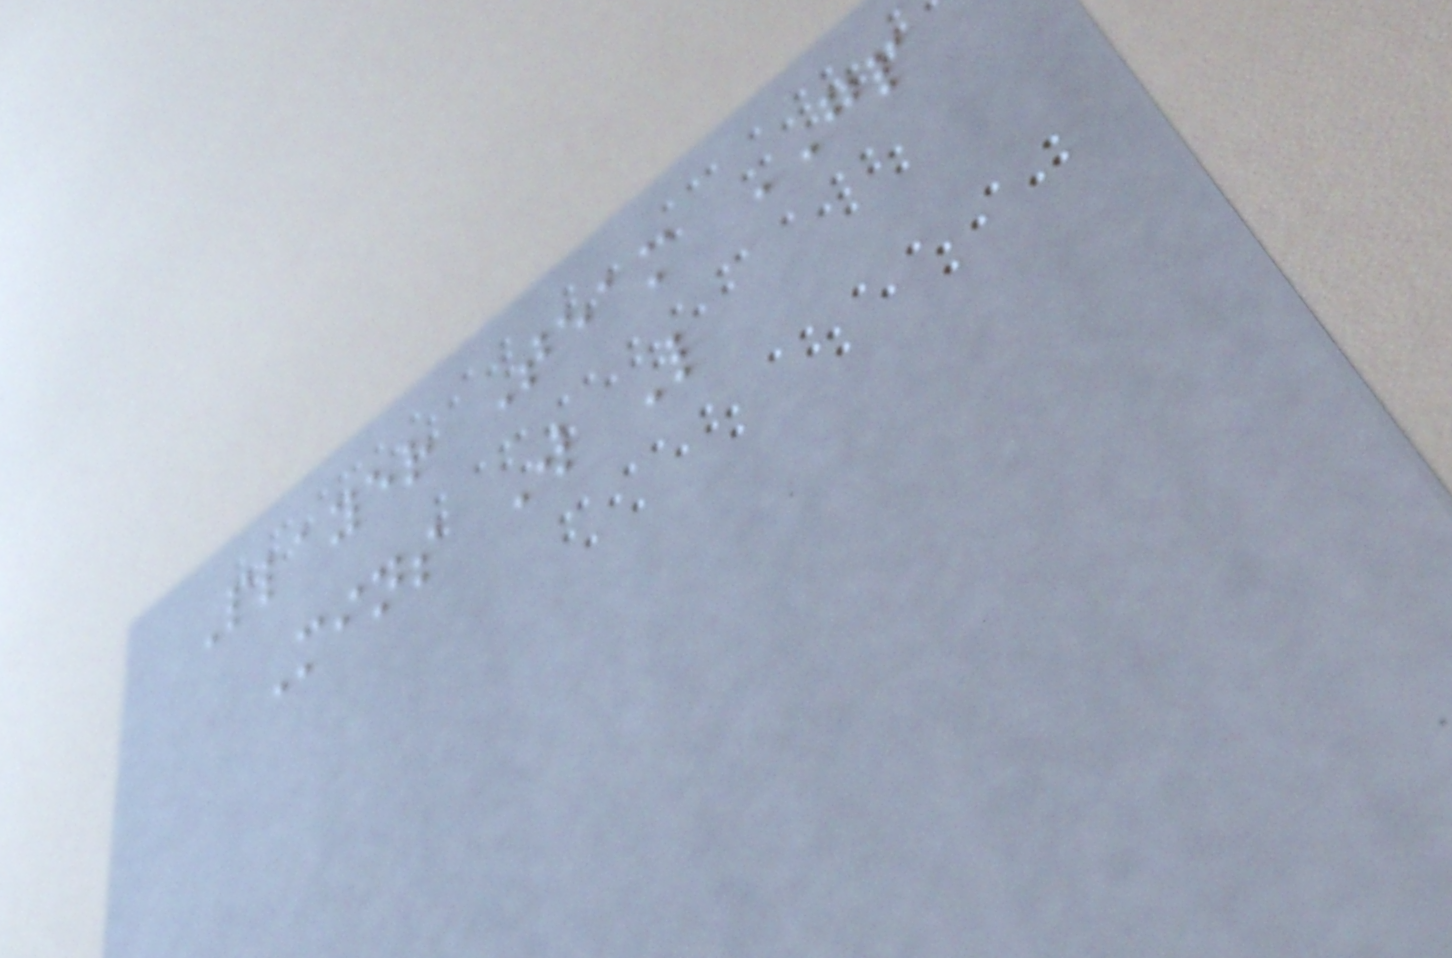Player Team GP
Mins W L
